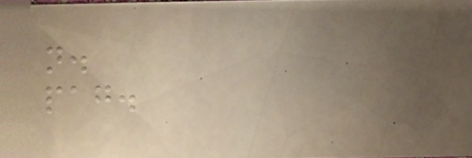n.
pag.
